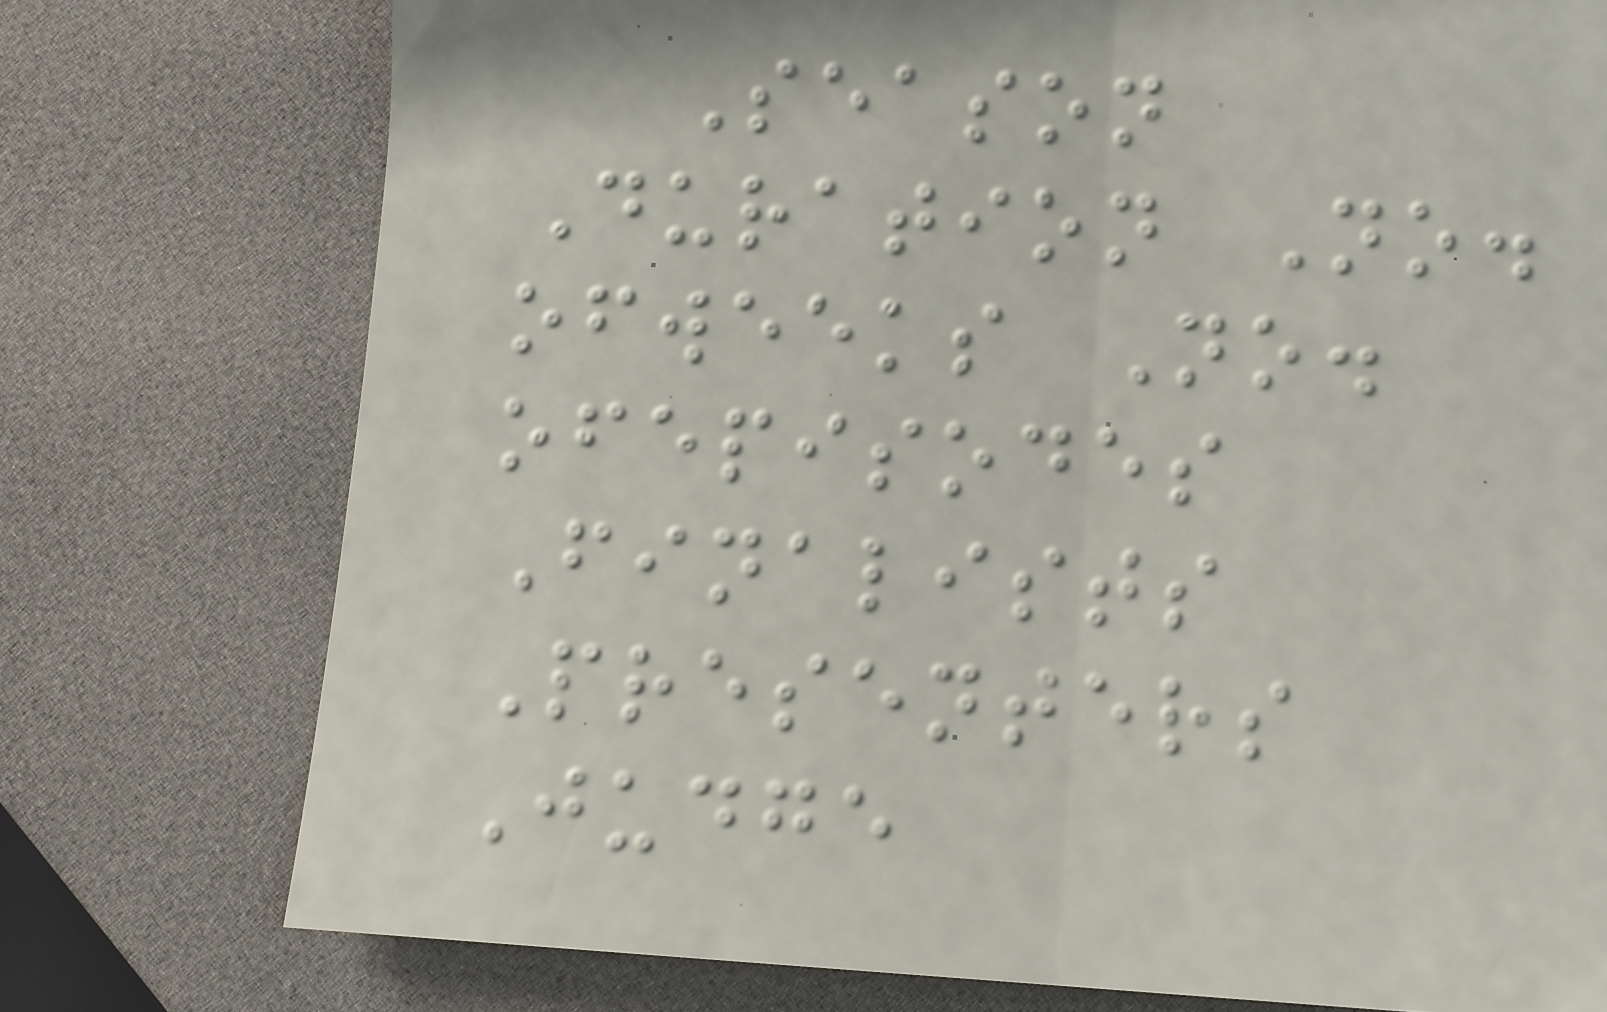Season
Duration No.
ofweeks No.
ofepisodes
Finalists
Presenters
Judge
